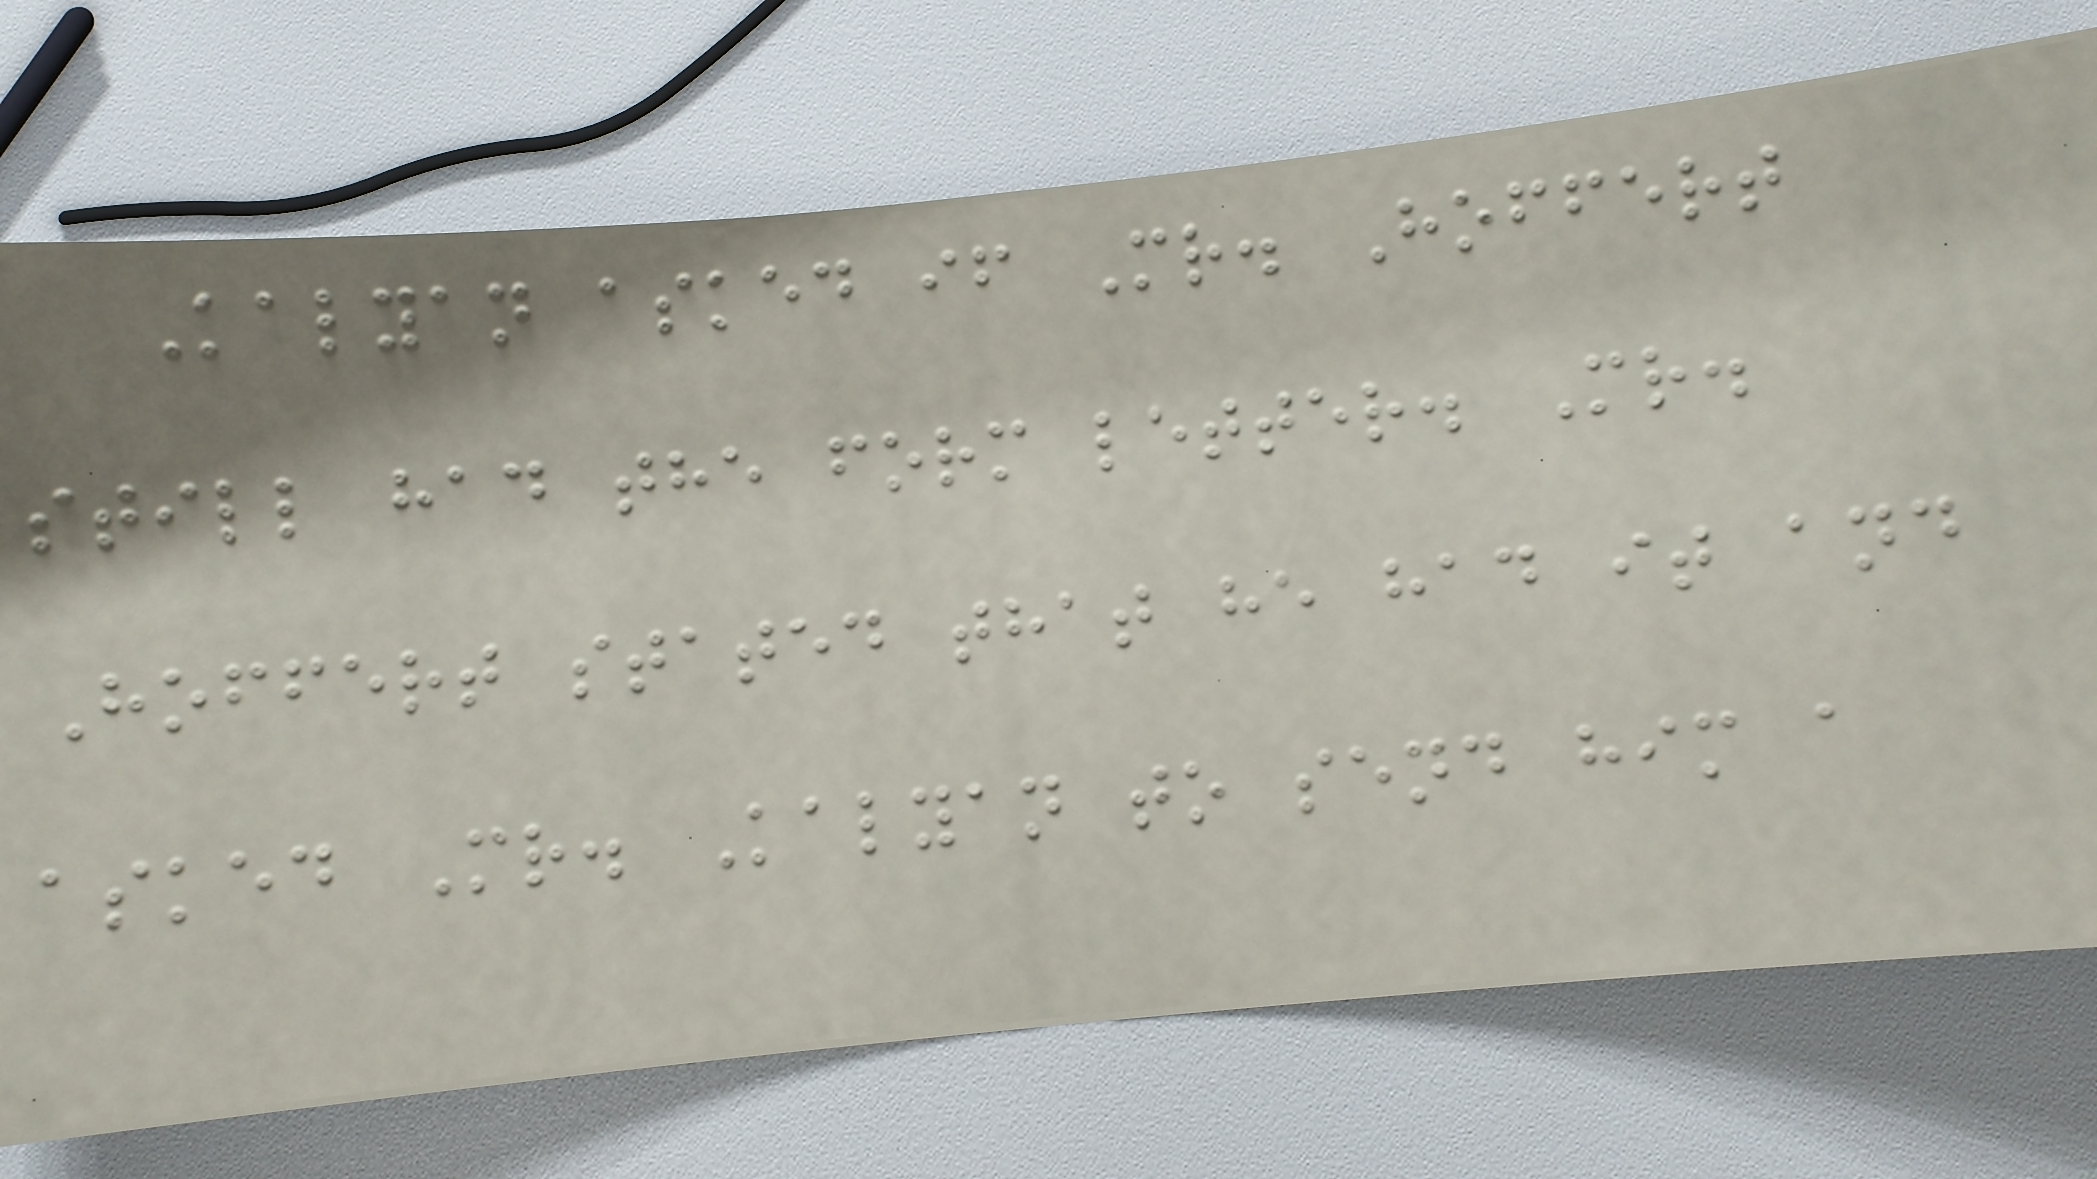Kalyan asked if Mr. Hoffert
still had the form letter. Mr.
Hoffert stated that he had it and
asked Mr. Kalyan to send him a
